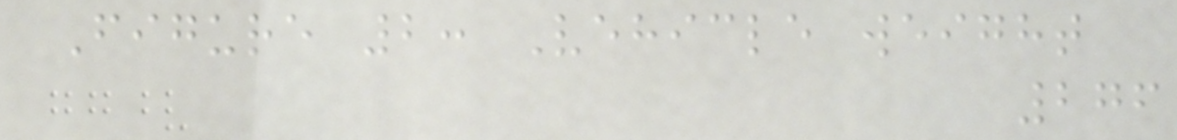Figure 2: Vehicle weight
276
